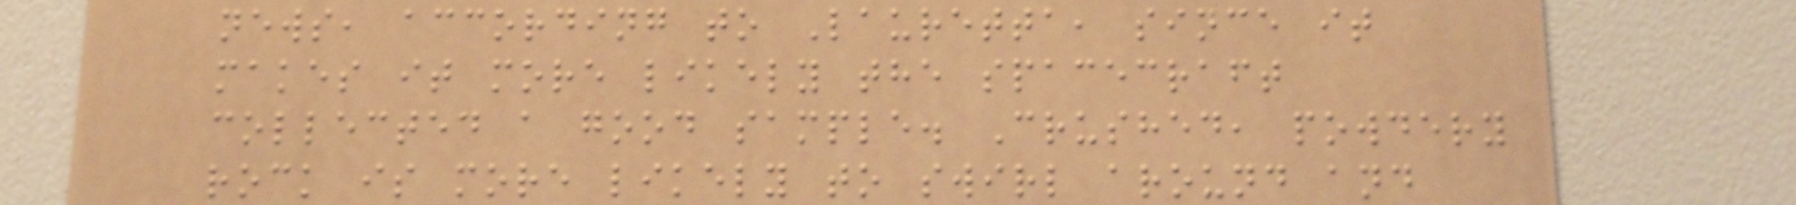news, according to Lauretta, since it
makes it more likely the spacecraft
collected a good sample. Crushed, powdery
rock is more likely to swirl around and
